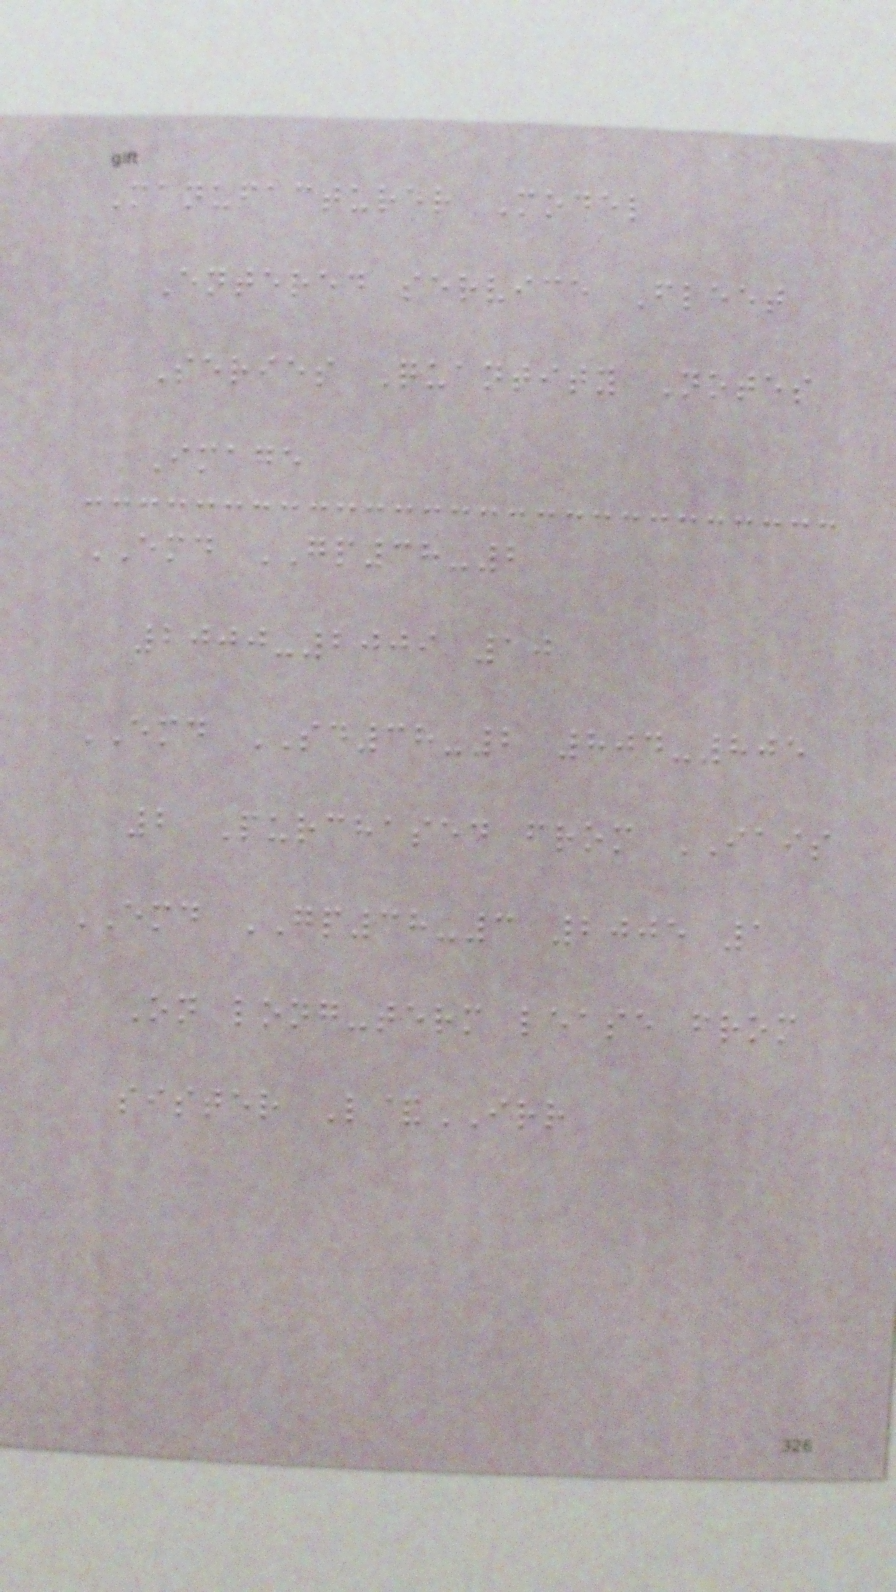Manufacturer Model
Entered service Fleet
Series Quantity Notes
Image
EMD GP38-2
2000-2009 10
EMD SD38-2 804-805
2 Purchased from IAIS
EMD GP38-3 2005 1
On long-term lease from
sister L&IRR
